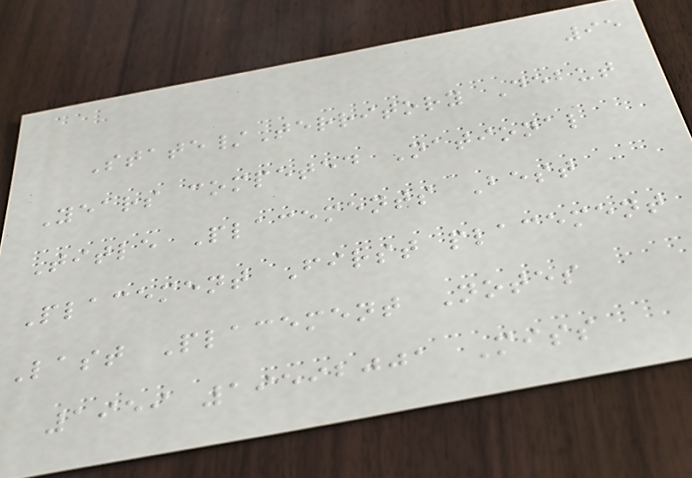95
State/Territory Debut
Years competed National
Title Placements Best
Placement First placement
Last Placement Notes
1959 19592001 Miss
